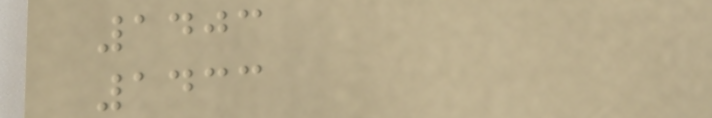1403
1433
